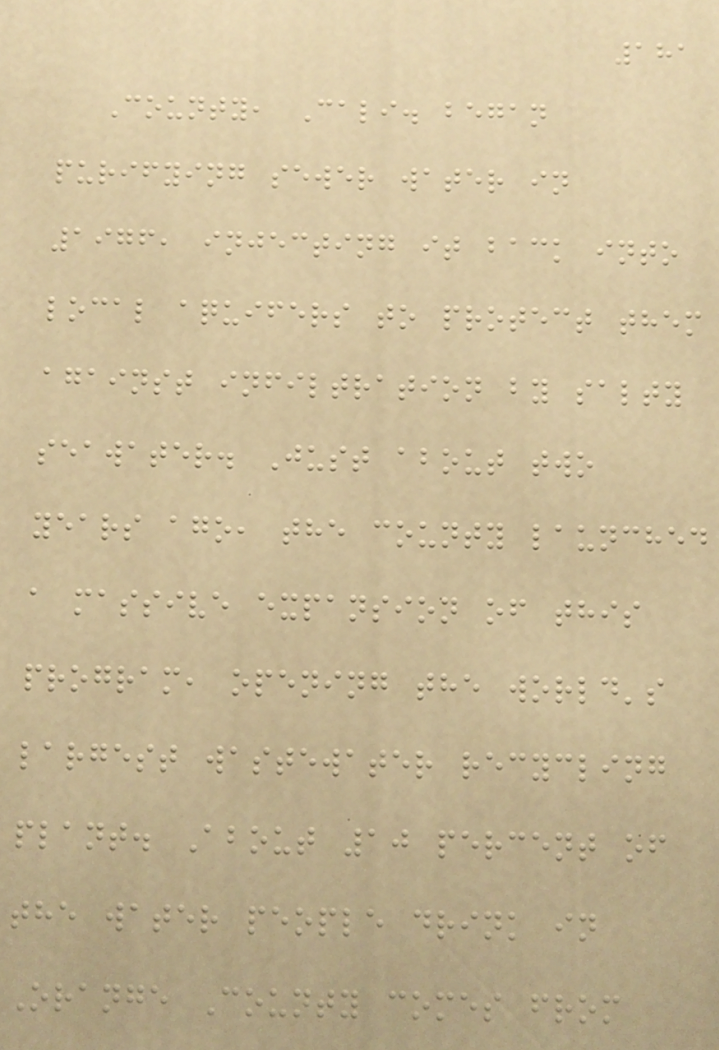181
County, Cali. began
purifying sewer water in
1976, injecting it back into
local aquifers to protect them
against infiltration by salty
seawater. Just about two
years ago, the county launched
a massive expansion of this
program, opening the world's
largest wastewater recycling
plant. About 10 percent of
the water people drink in
Orange County comes from
